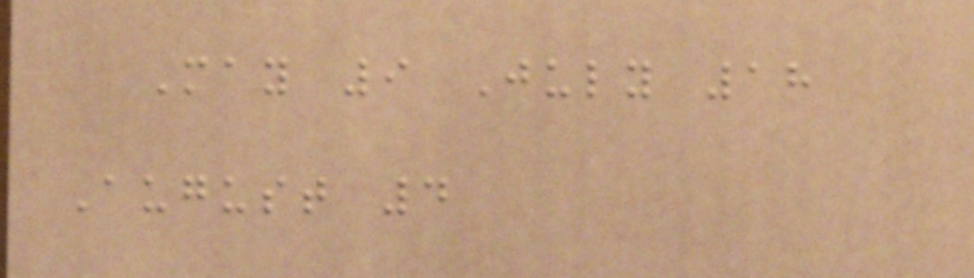May 9 July 18
August 4
